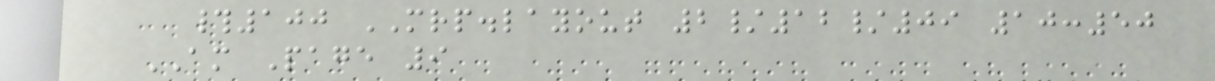#100 MRP.layout 2/12/09 10:50
AM Page 9
